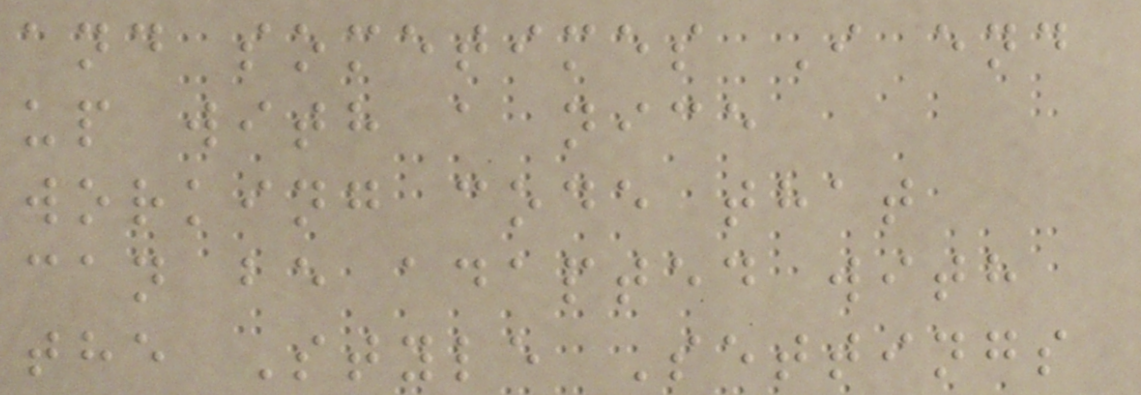and sometimes I end
up with a nice
working code that
can be adapted with
the Style Settings
